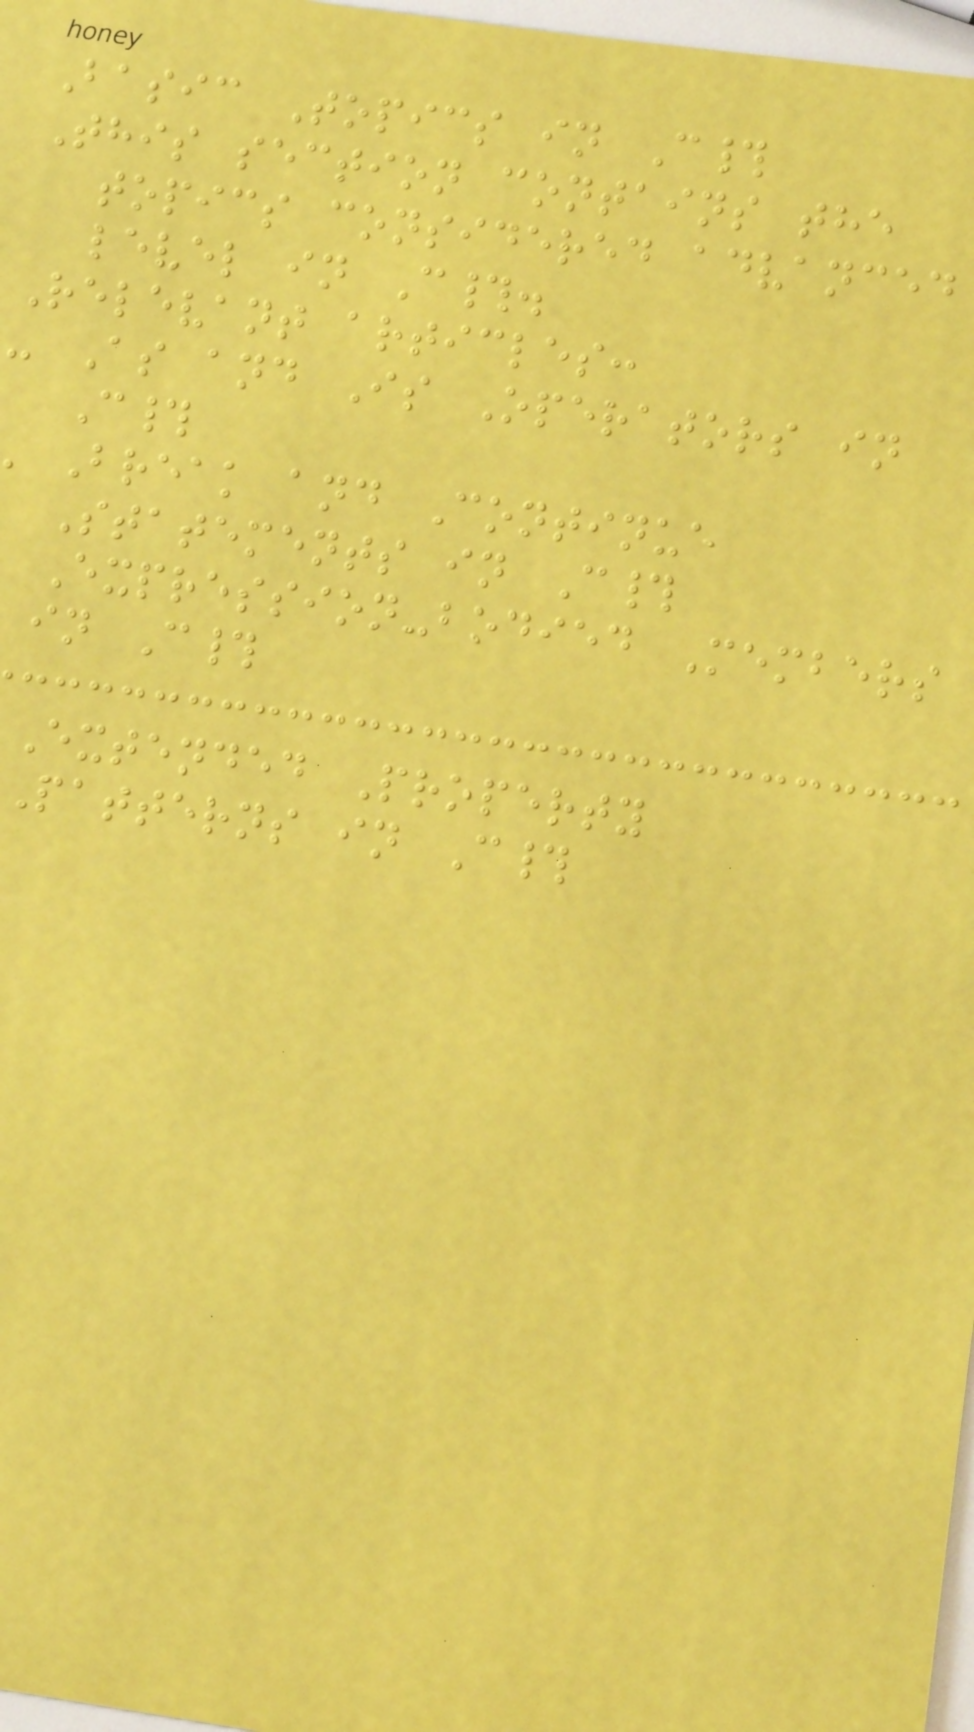Basic Topics in C#
This section contains the
topics considered advanced
level in C#.
Relevant articles:
- As and Is Operators in
C#
Break and Continue
Statements in C#
Expression-bodied Members
in C#
Extended Property
Patterns in C#
